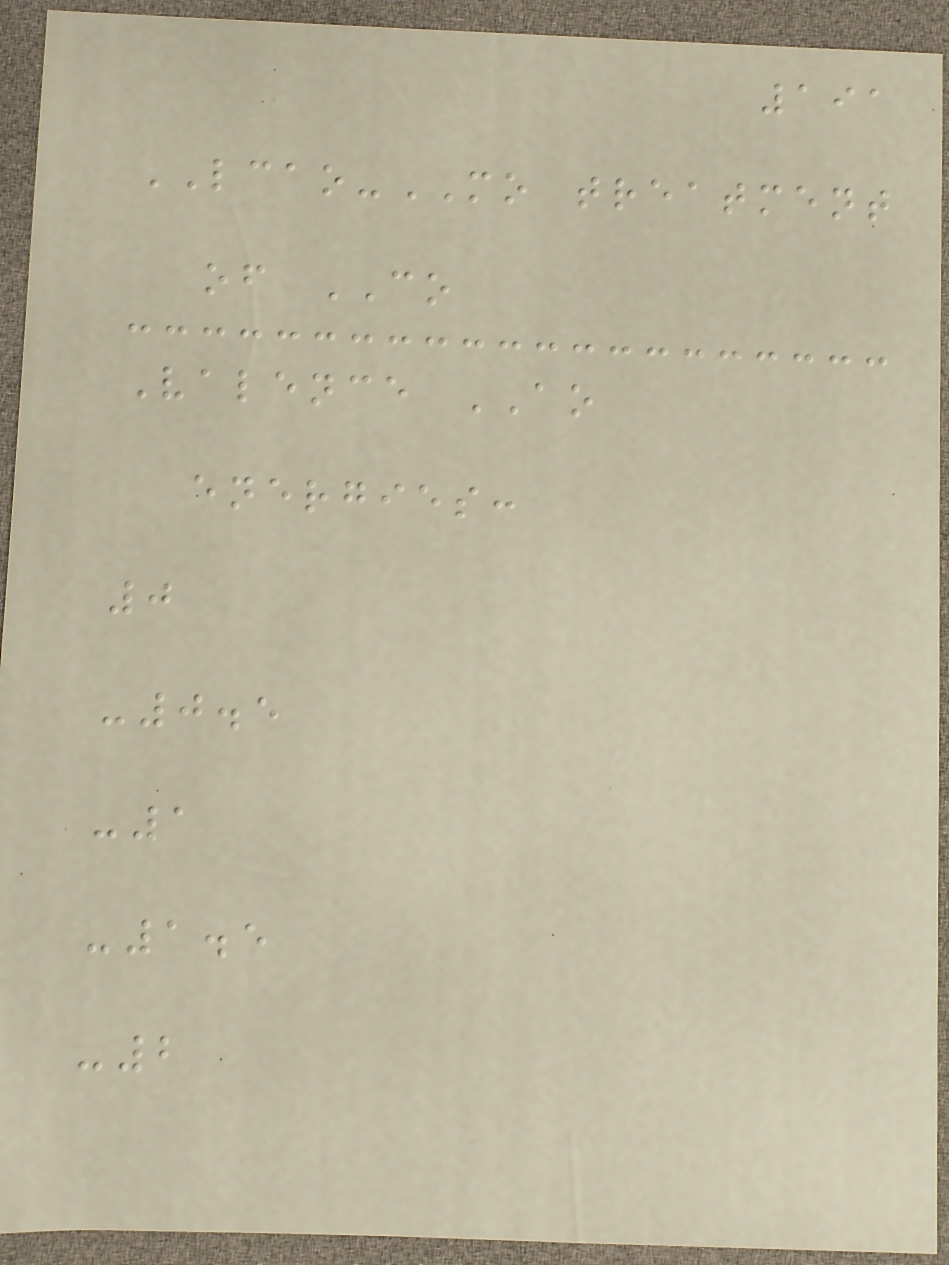191
LCAO-MO treatment
of CO
Valence AO
energies:
0
-0.5
-1
-1.5
-2
